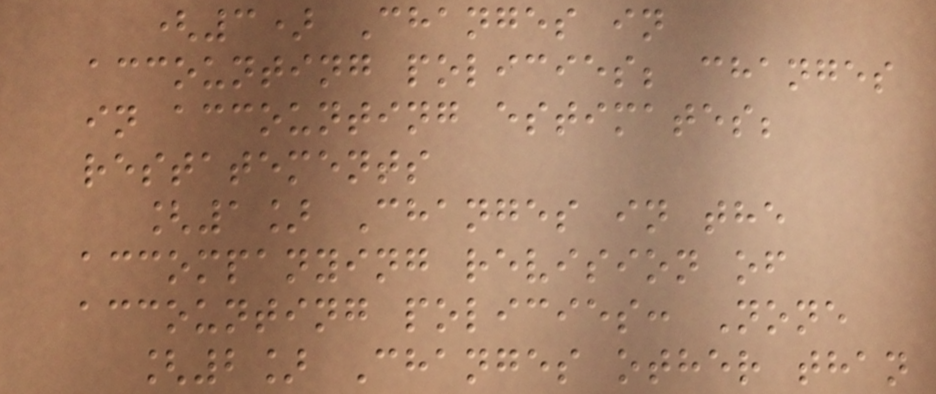(3) Changes in
accounting policies; changes
in accounting estimates;
restatements
[1] Changes in the
accompanying revision of
accounting policies: None
[2] Changes other than
